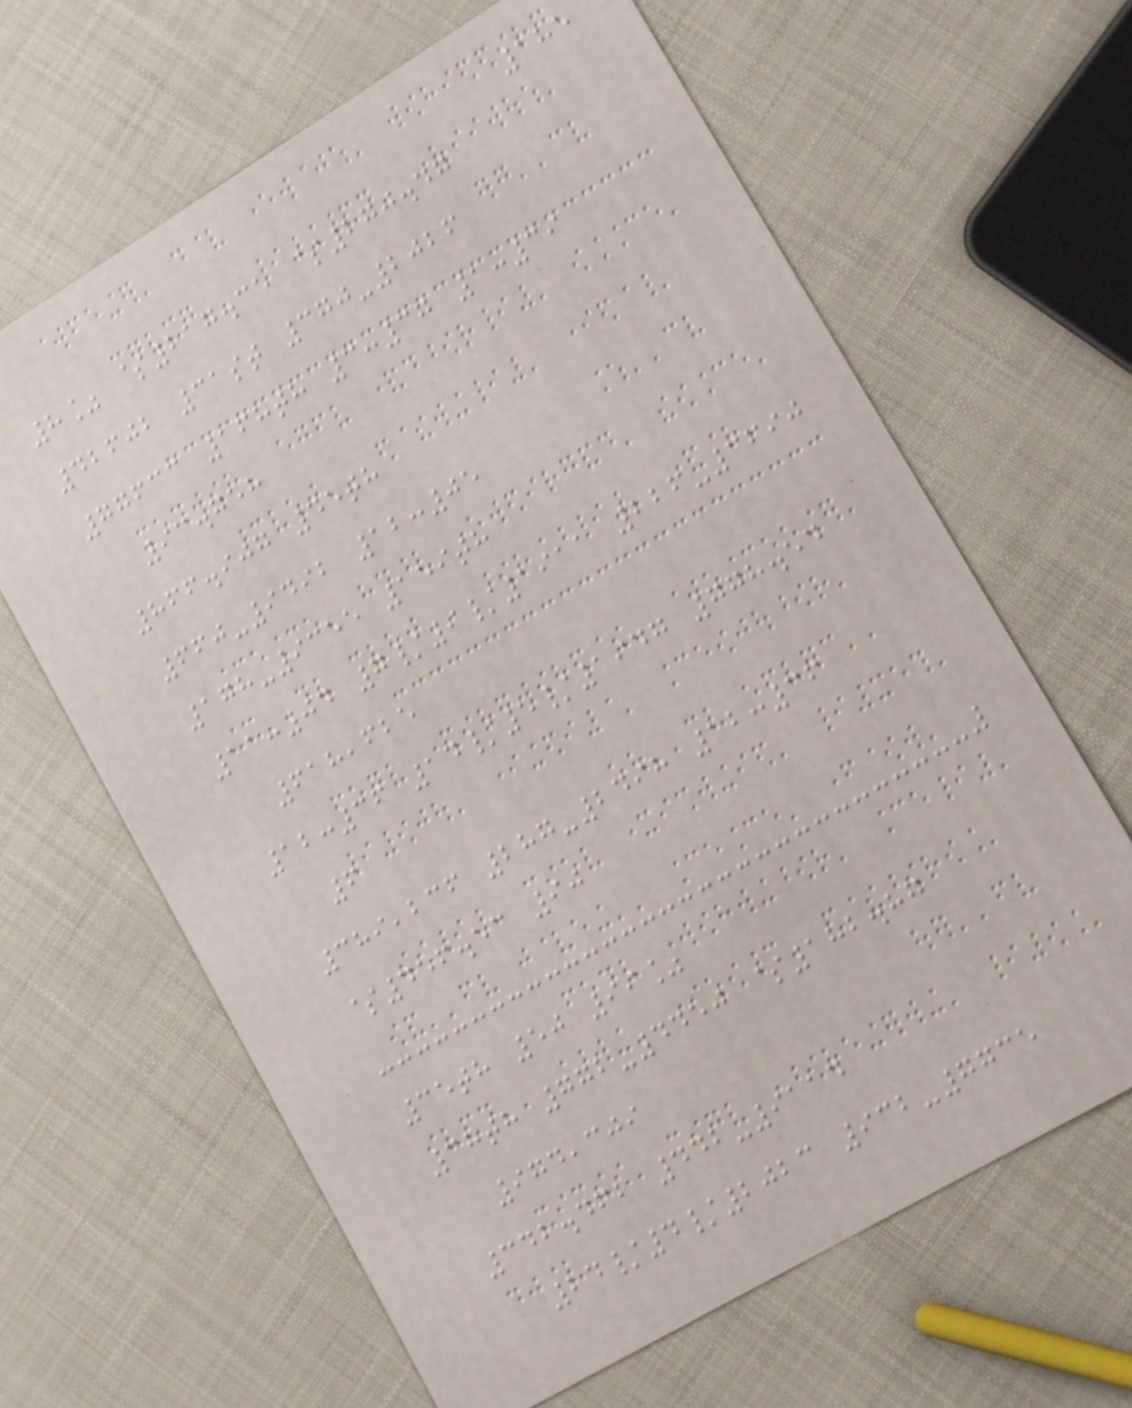185
8% $217.35 $270.47
42602 31st 370-2026
77633 168th 3:37 1:39
93.758
866.907 45th
660-9492 12:05
178-9355 159th
11:04 7/9/1911 226-3690
618,625
12:36 14/5/1947 778.54
6
389,236 287-2498 12:36
$456.53 90
35th 50 99%
38th 772-4450 $182.87
974,309
342.462 442-9114
24/4/2023 932-7735
